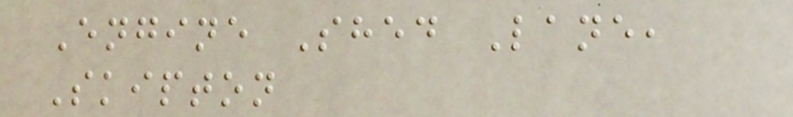Engine Shed Lane,
Skipton
